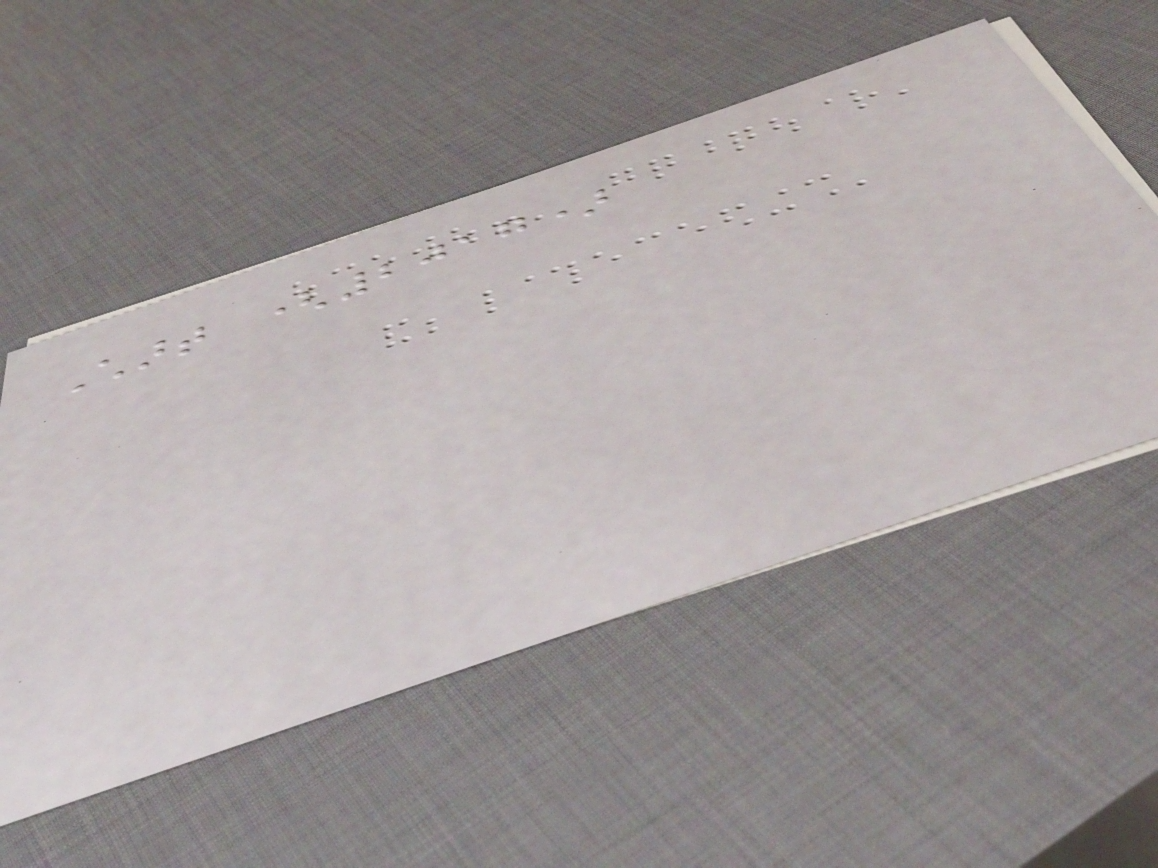Chart (2017)
